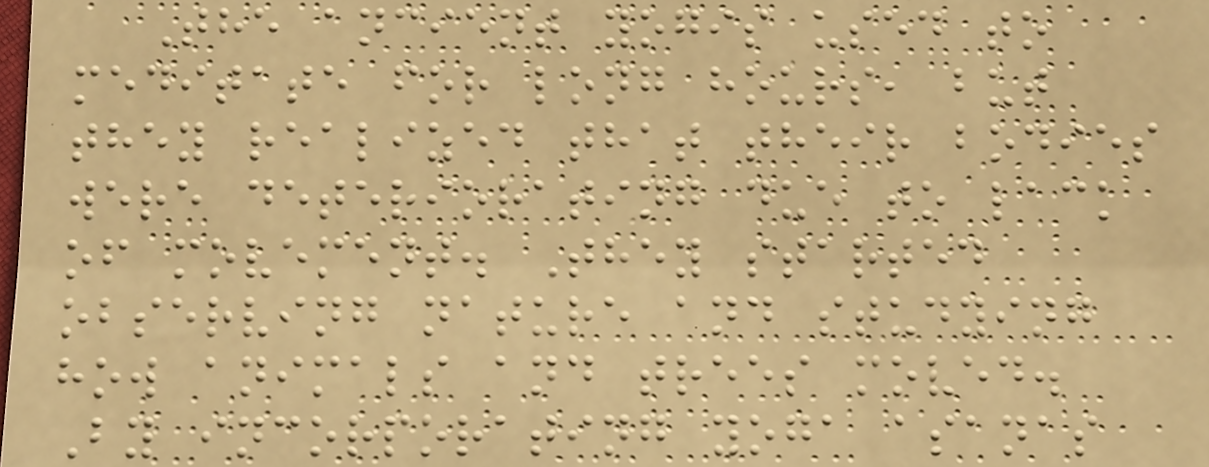The ancient yogis used to
meditate for long hours, but
they realized that their bodies
were deteriorating due to lack
of movement. They started
observing nature and studying
how animals and trees moved.
By incorporating yoga asanas
